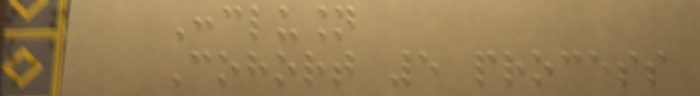Conclusion
Cohort 5 process
